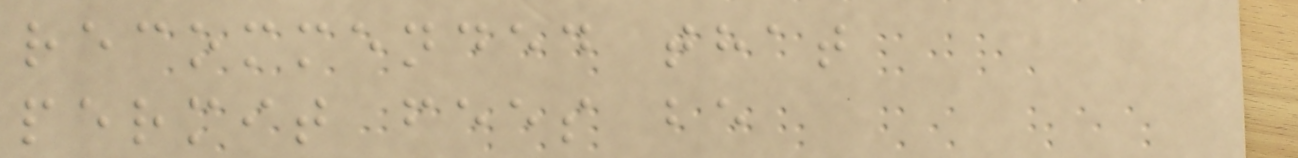recommended that
permit fees be
